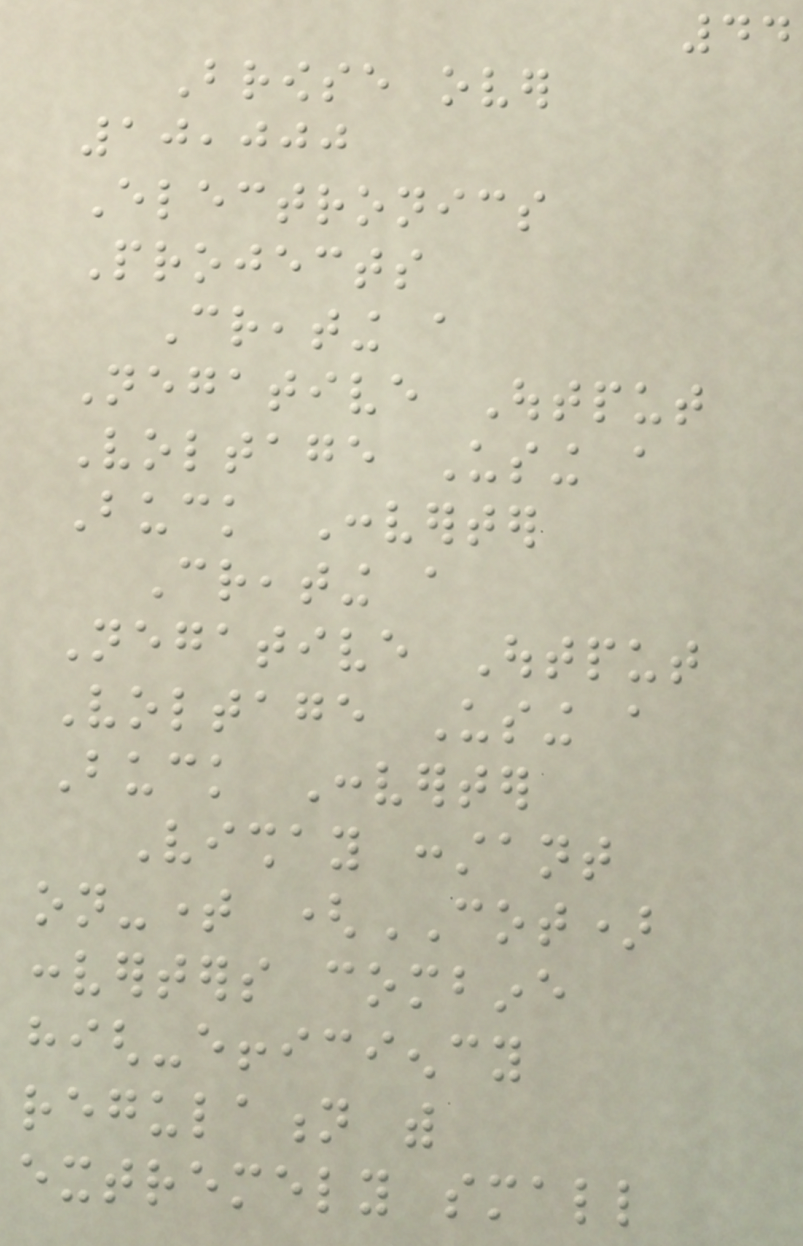44
Browse over
10,000
Electronics
Projects
Creating a
Negative Output
Voltage Using a
Buck Converter
Creating a
Negative Output
Voltage Using a
Buck Converter
Vishay constant
on-time (COT)
converters combine
high-efficiency
regulation with
extremely small
